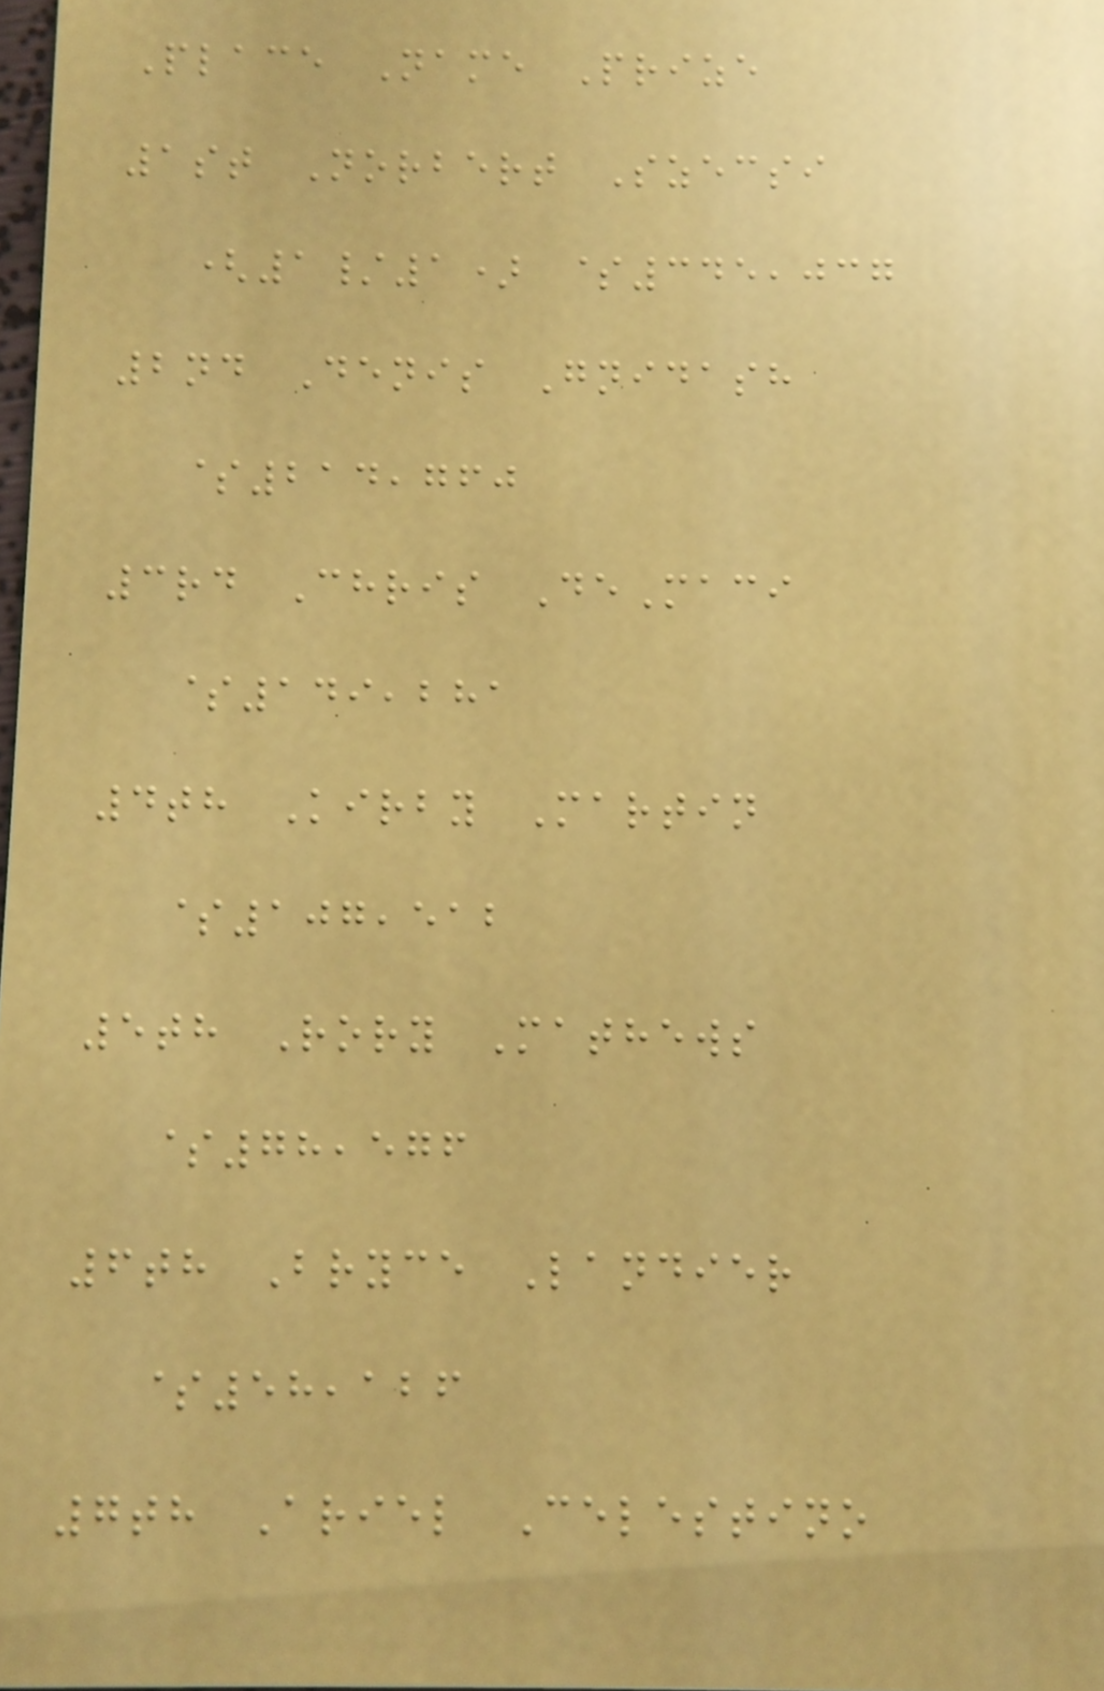Place Name Prize
1st Norbert Szecsi
(1/1) $345,037
2nd Denis Gnidash
$214,760
3rd Chris DeMaci
$149,281
4th Kirby Martin
$107,512
5th Rory Mathews
$78,576
6th Bryce Landier
$58,126
7th Ariel Celestino
